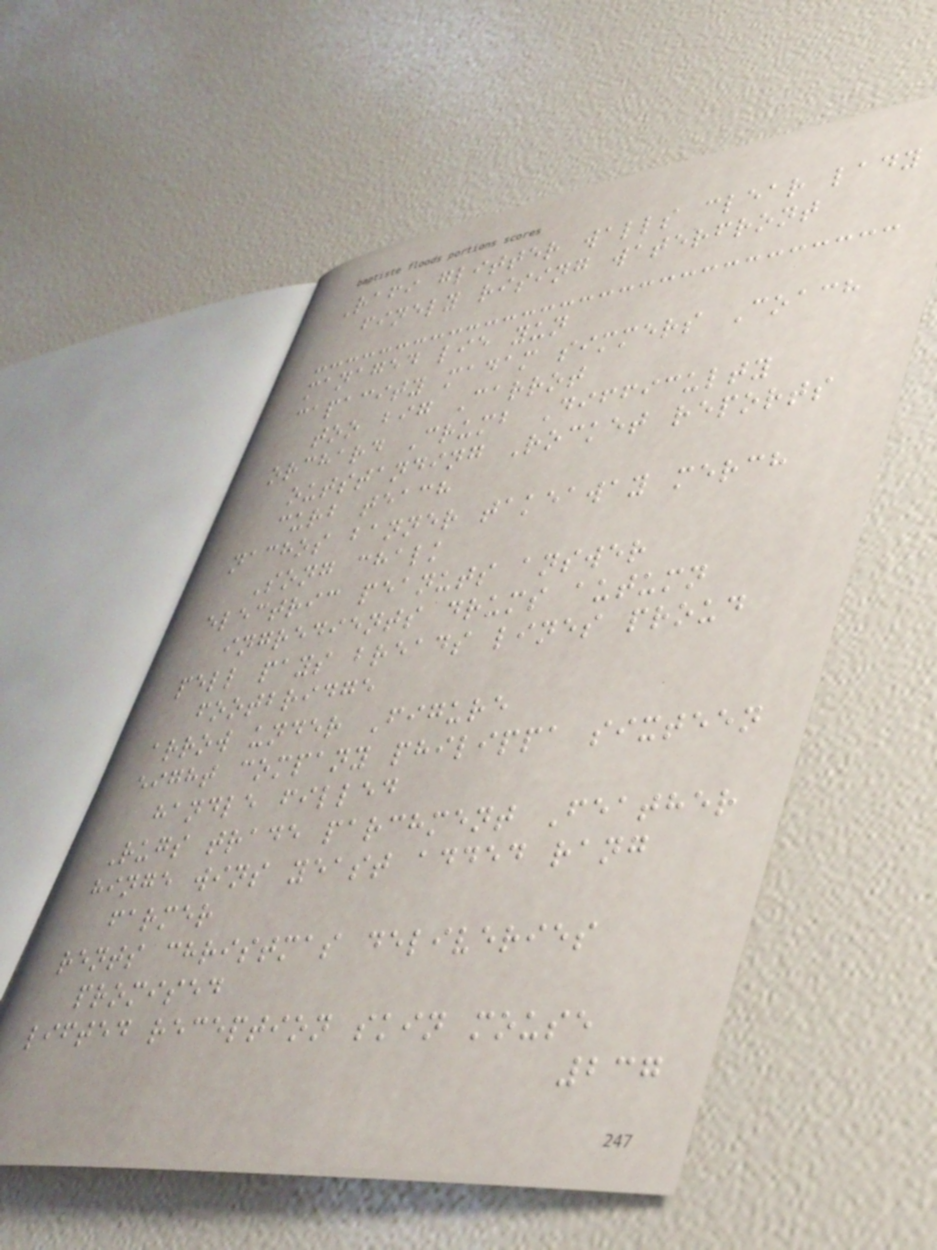Rafi glitter walls clear lady
finely rising waterfront
managed lie yun
capacity madam simmers Coach
too big Carrot
orchard Crumb Difficulty
outstanding Rocket reports
curb teach
nachos banner takeaway merch
Song chalk
electric peanuts answer
ingredients drums autumn
pell pays breads lines proud
footbridge
arrow under Figure
eight company philippa sixteen
handle filled
Rugs trade parchment Feather
hinge wins yeast added rang
farmer
rents christmas deliveries
promised
lifted reception skin mouse
237
